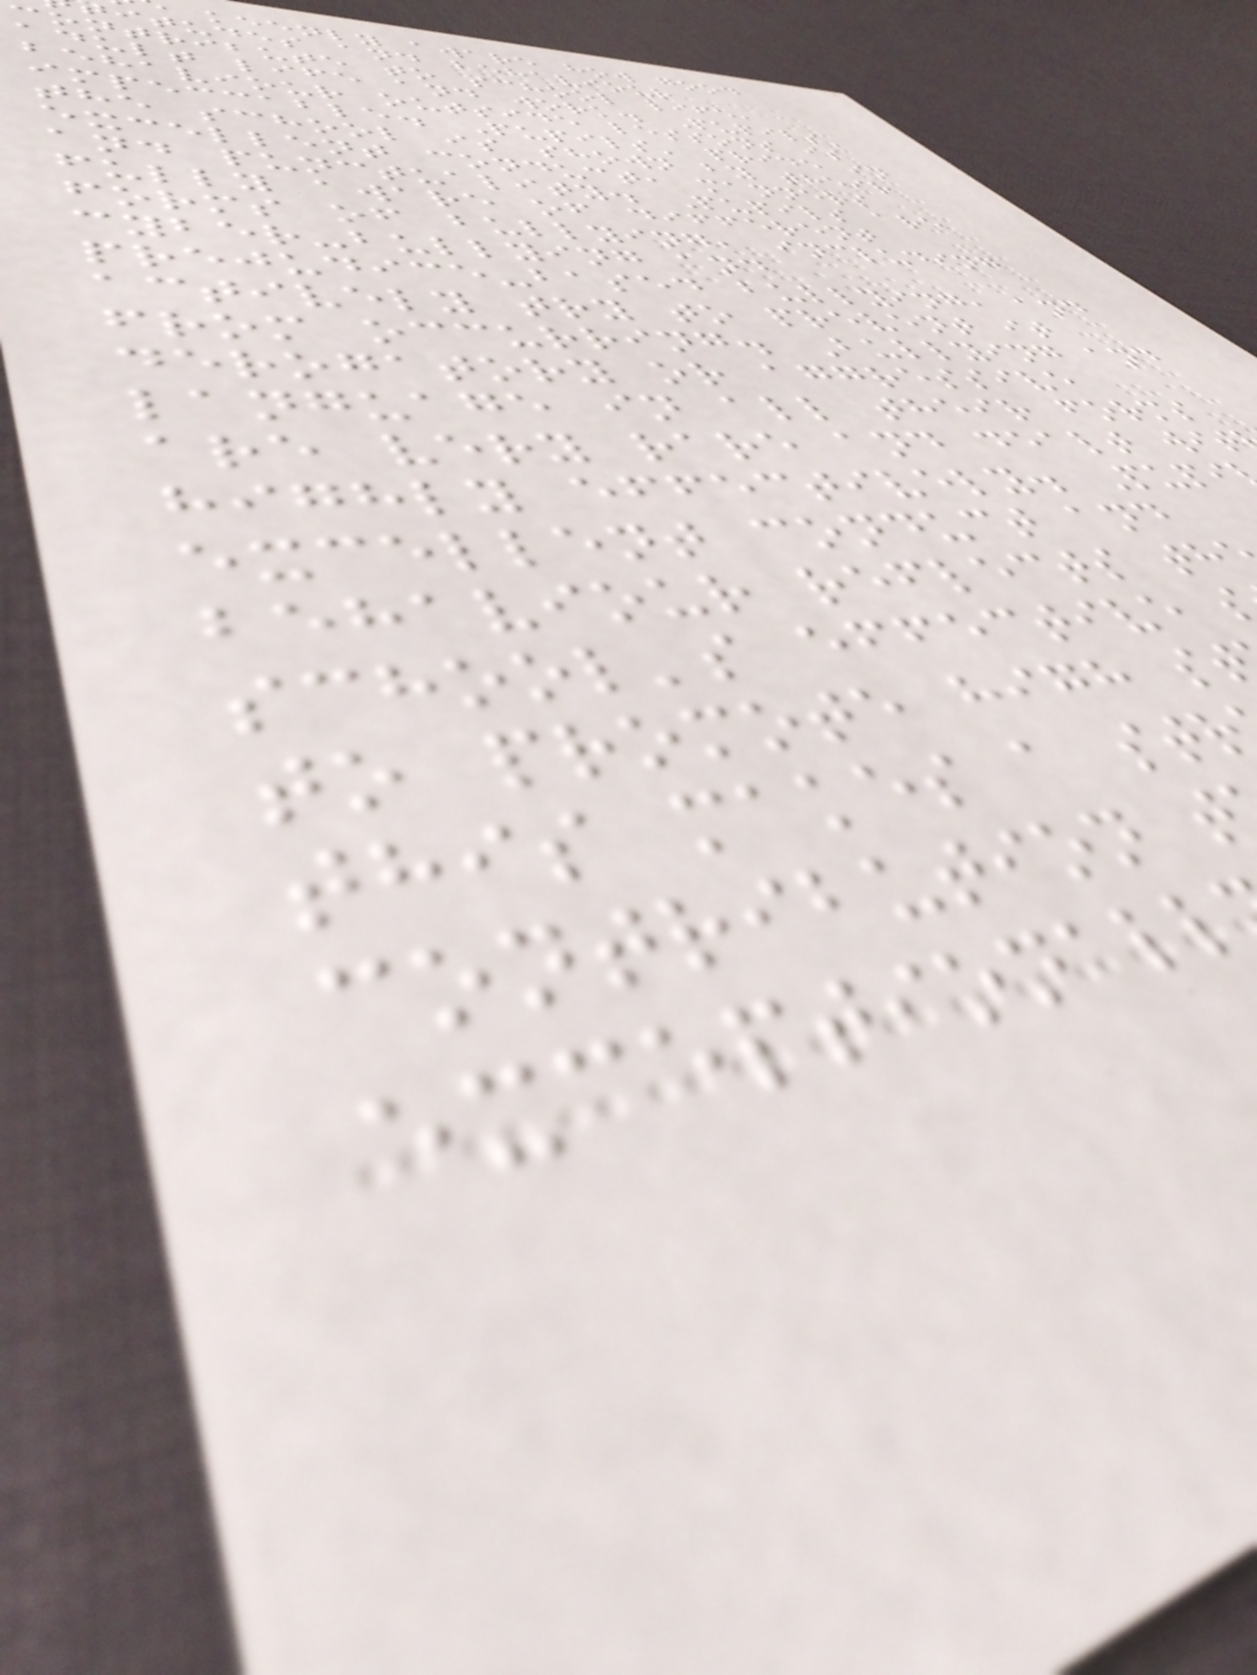keenly aware how good
itudes and behaviour
contribute to school life,
adult life and work. Pupils'
behaviour outside lessons is
impeccable. Pupils' pride in
the school is shown by their
excellent conduct, manners
and punctuality. Pupils are
fully aware of different
forms of bullying, including
cyber-bullying and
prejudice-based bullying, and
actively try to prevent it
from occurring. Bullying and
derogatory or aggressive
language in all their forms
are very rare and dealt wit
highly effectively. Pupi
excellent conduct and
behaviour reflects th
school's effective
to promote high s
this makes a str
contribution t
exceptionall
